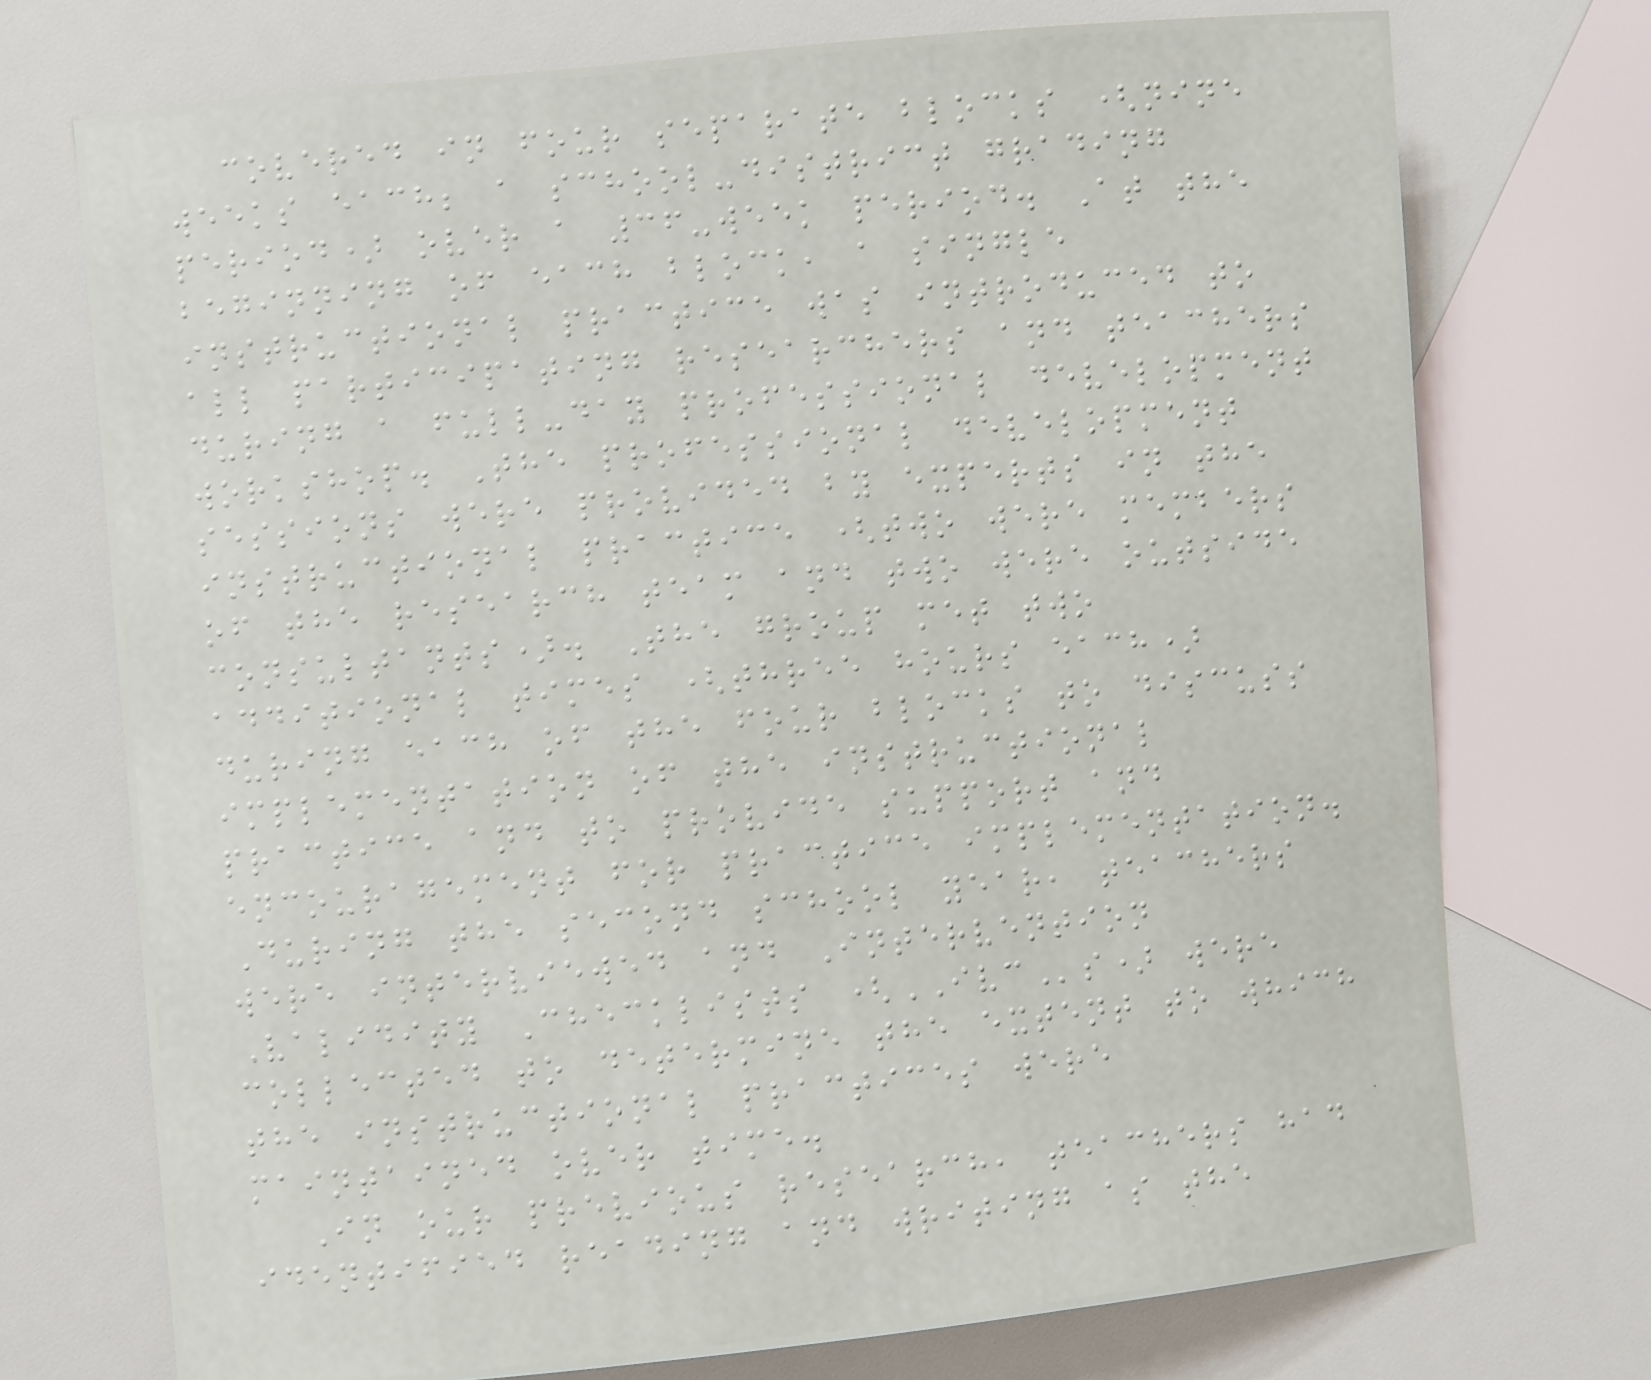covered in four separate blocks (nine
weeks each; a school-district grading
period) over a 36-week period. At the
beginning of each block, a single
instructional practice was introduced to
all participating researchers and teachers
during a full-day professional development
workshop. The professional development
sessions were provided by experts in the
instructional practice (two were members
of the research team and two were outside
consultants). The group met two
additional times (three hours each)
during each of the four blocks to discuss
implementation of the instructional
practice and to provide support and
encouragement for practice implementation.
During the second school year, teachers
were interviewed and Intervention
Validity Checklists (IVCs) were
collected to determine the extent to which
the instructional practices were
maintained over time.
In our previous research, teachers had
identified reading and writing as the
